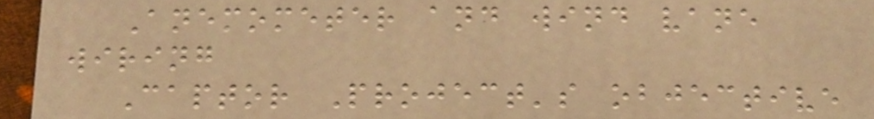Anemometer and wind vane
wiring
Captor Project's objective
